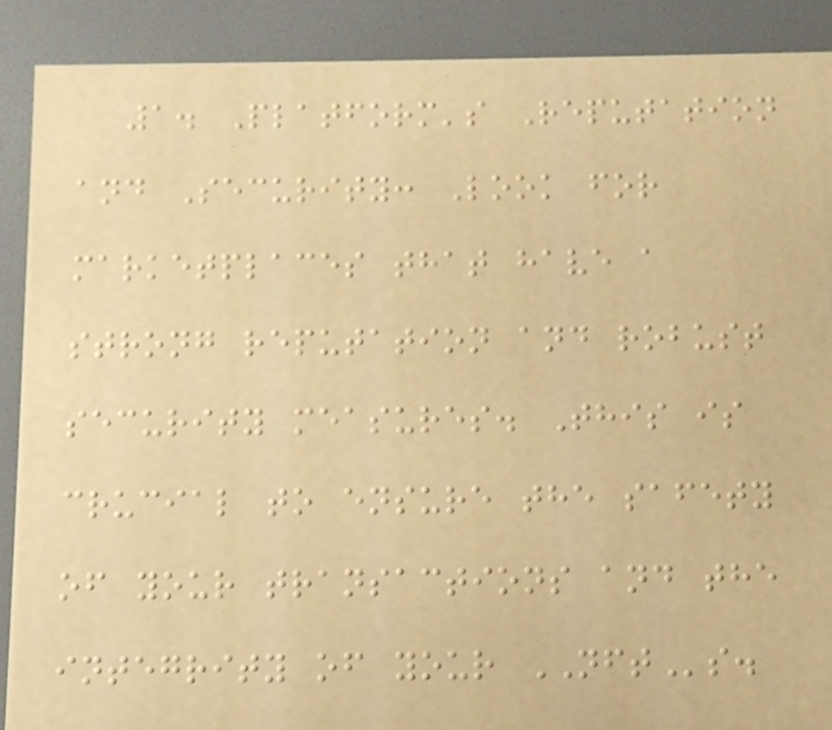1. Platform's Reputation
and Security: Look for
marketplaces that have a
strong reputation and robust
security measures. This is
crucial to ensure the safety
of your transactions and the
integrity of your NFTs.
